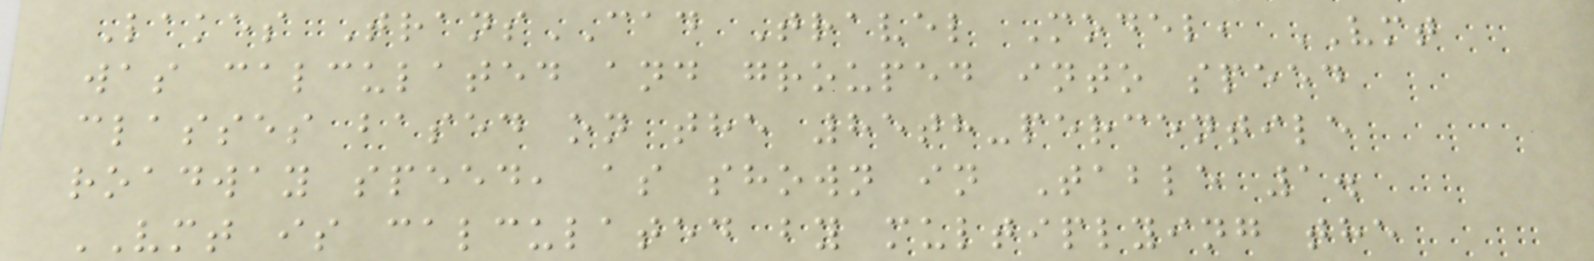Lakes TransCAD Travel Model, VMT
was calculated and grouped into speed
classes based on the 85th-percentile
roadway speed, as shown in Table 1.
VMT is calculated by multiplying the
